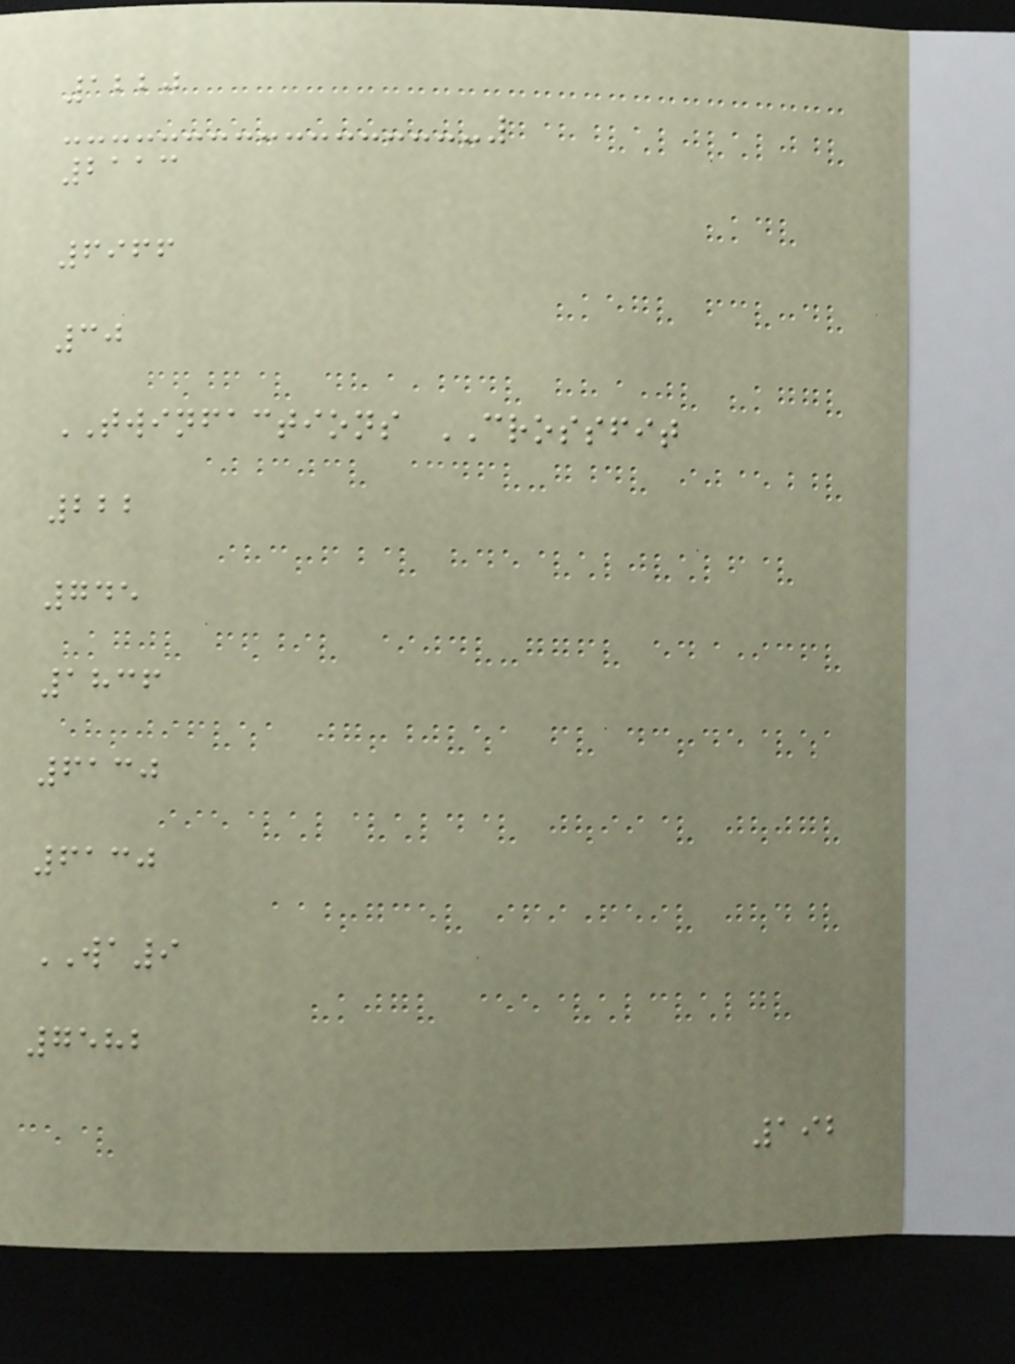1220
2113
6966
30
TWINFACTIONS CROSSFIT
222
745
1836
6130
6130
WA9
7582
192
